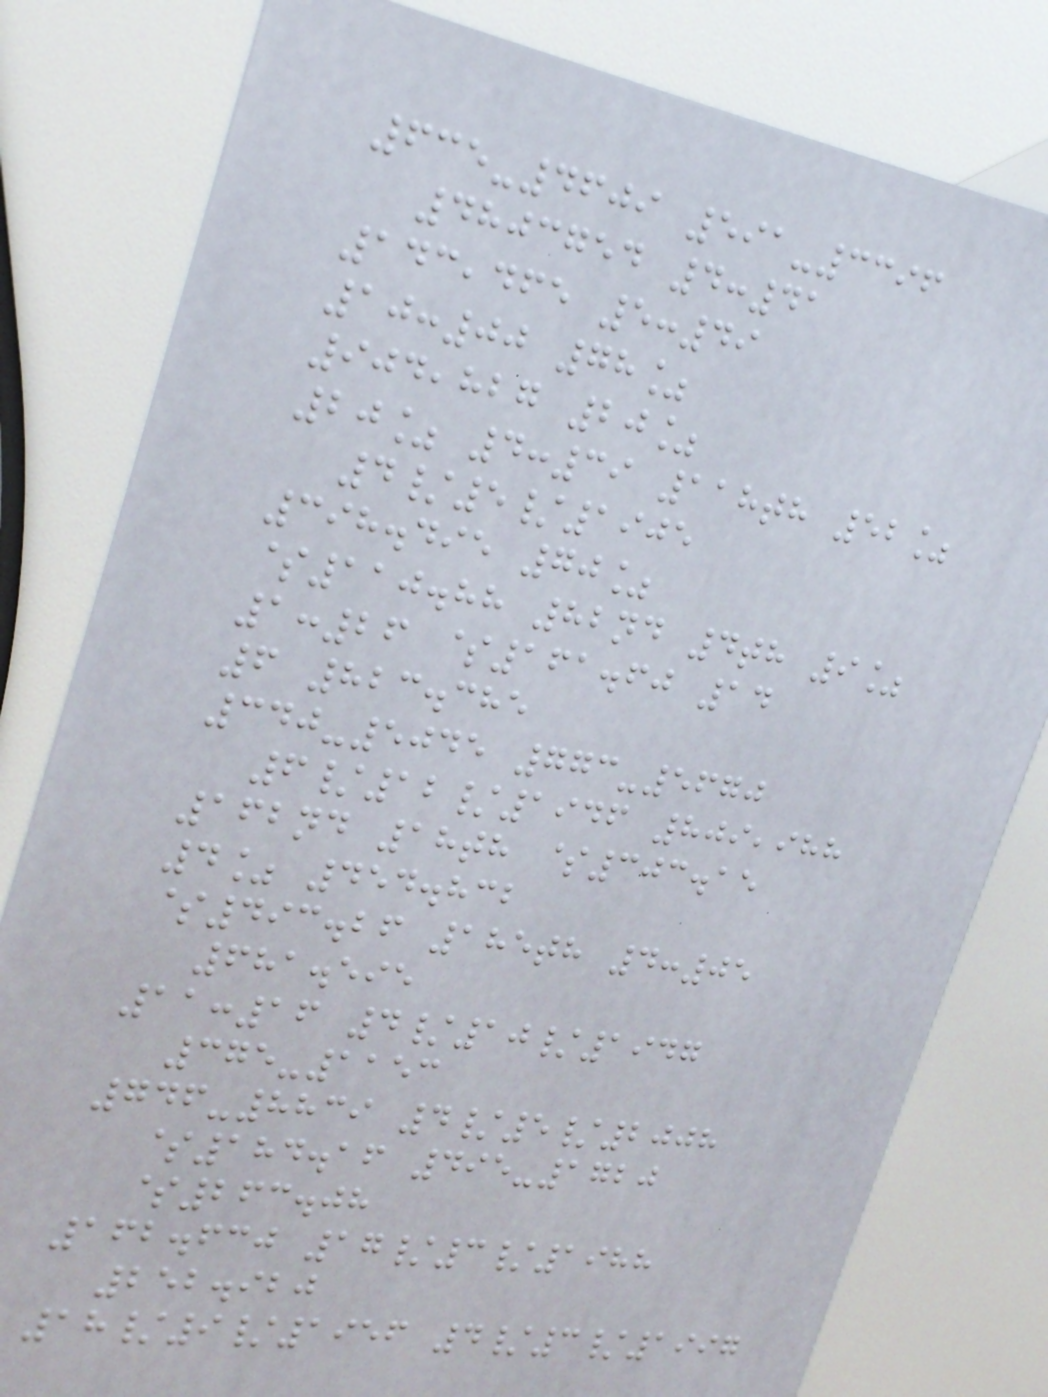635-4609 591-3396
4803754 4:41
143,465 5:49
10:00 78%
904,827 20%
20% 4:39 118th 52%
4/5/1905
398.495 70%
$110.88 82nd 4th 9%
1:26 $161.60 14
6 823.385
340-5045 773-5670
6/12/1946 809,988
162nd 18th $303.15
4% 454.832
$493.26 185th 4:05
681.595
11:16 4/10/1947
375-1153
746-8839 4/5/2008
$184.16 495-1720
$263.08
162.630 17/3/1988
252.920
18/9/1956 4/3/1997
